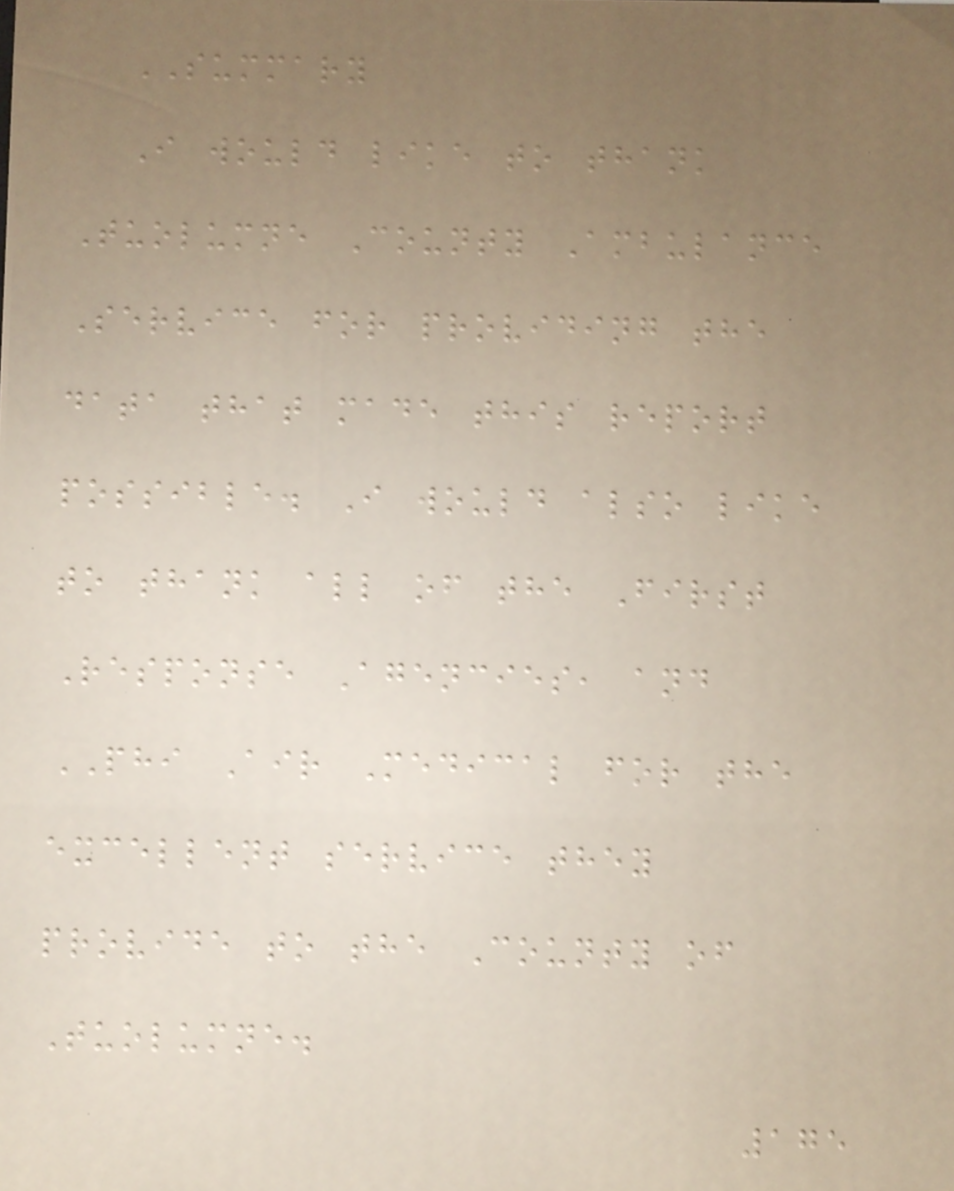SUMMARY
I would like to thank
Tuolumne County Ambulance
Service for providing the
data that made this report
possible. I would also like
to thank all of the First
Response Agencies, and
PHI Air Medical for the
excellent service they
provide to the County of
Tuolumne.
175
